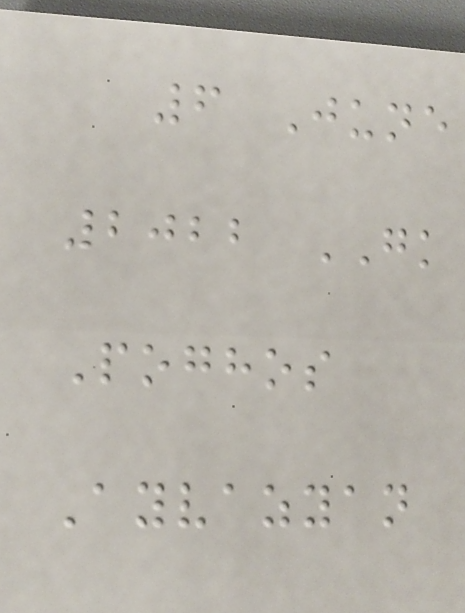6 June
2022 GK
Poghos
Ayvazyan
